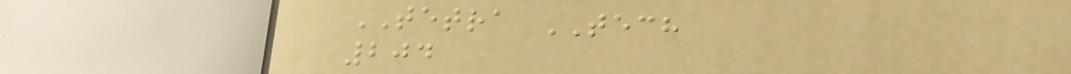TETRA TECH
204
